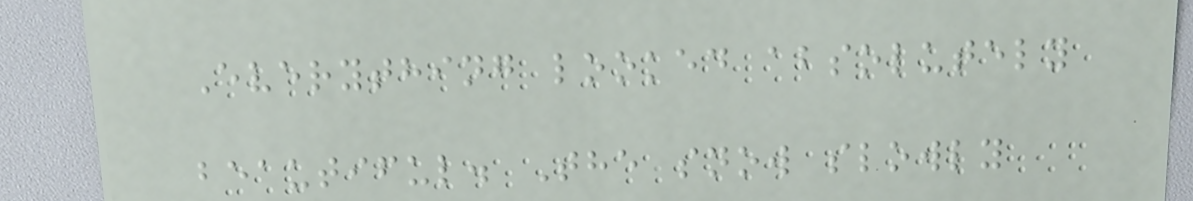Everything looked absolutely
beautiful. The snow slowly
